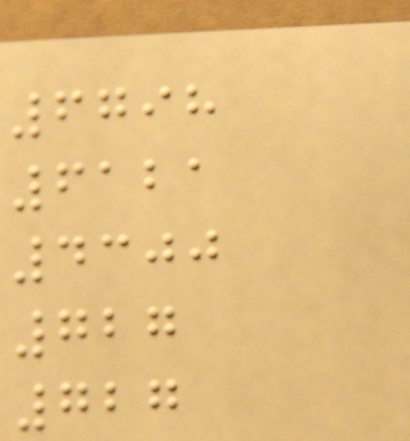6798
6121
4300
727
727
